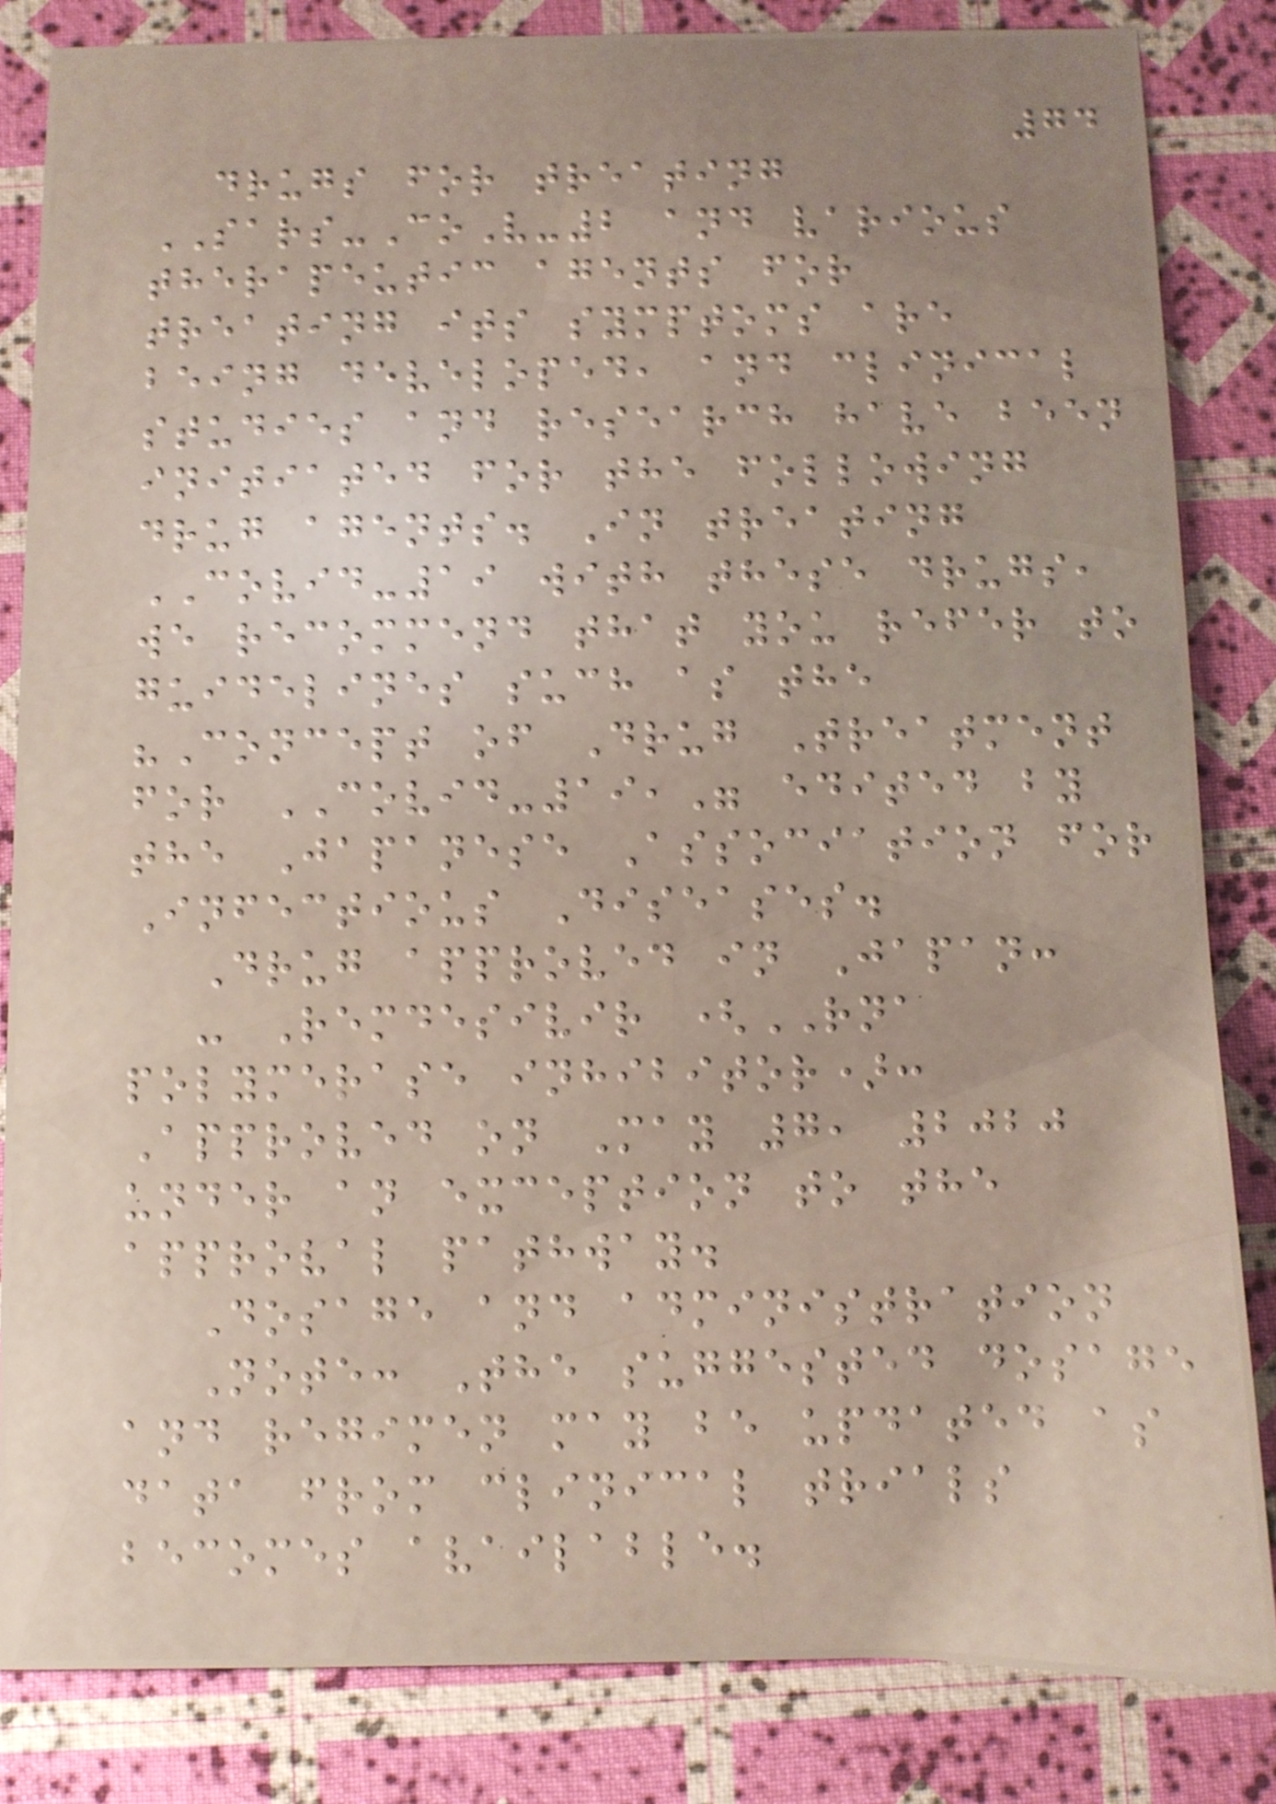74
drugs for treating
SARS-CoV-2 and various
therapeutic agents for
treating its symptoms are
being developed, and clinical
studies and research have been
initiated for the following
drug agents. In treating
COVID-19 with these drugs,
we recommend that you refer to
guidelines such as the
"Concept of Drug Treatment
for COVID-19," edited by
the Japanese Association for
Infectious Diseases.
Drug approved in Japan:
- Remdesivir (RNA
polymerase inhibitor):
Approved on May 7, 2020
under an exception to the
approval pathway.
Dosage and administration
Note: The suggested dosage
and regimen may be updated as
data from clinical trials
becomes available.
